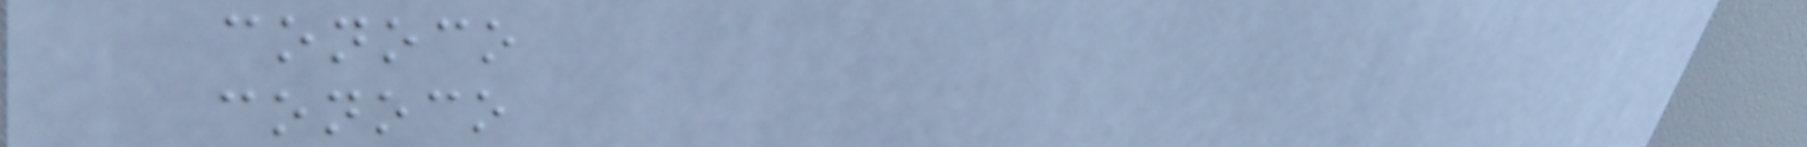conoco
conoco
